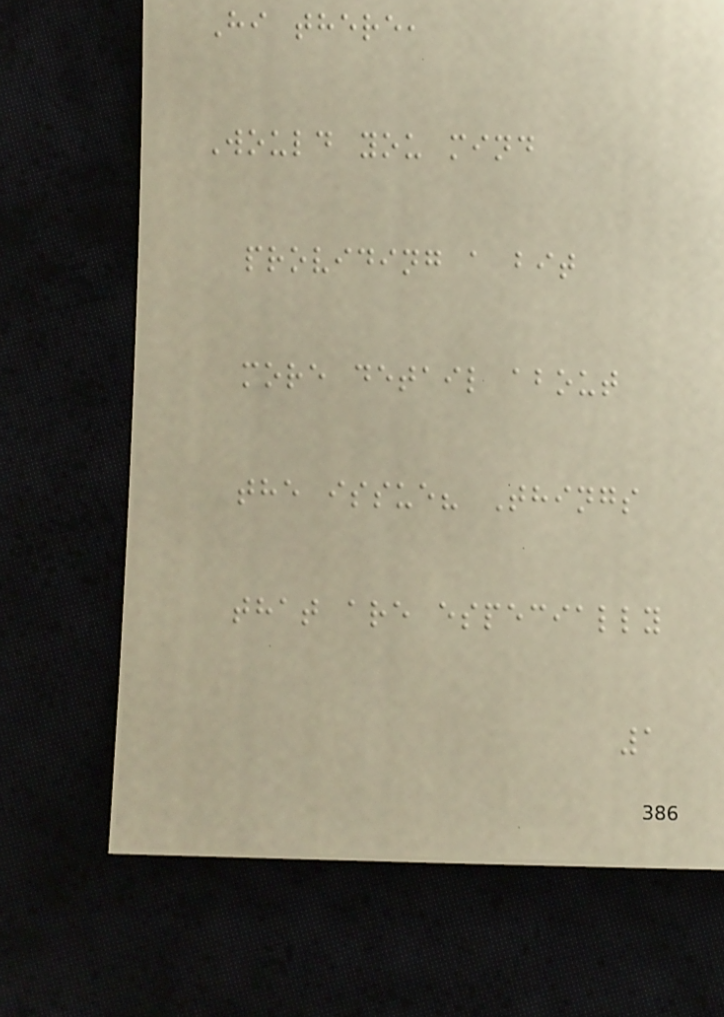Hi there,
Would you mind
providing a bit
more detail about
the issue? Things
that are especially
1
